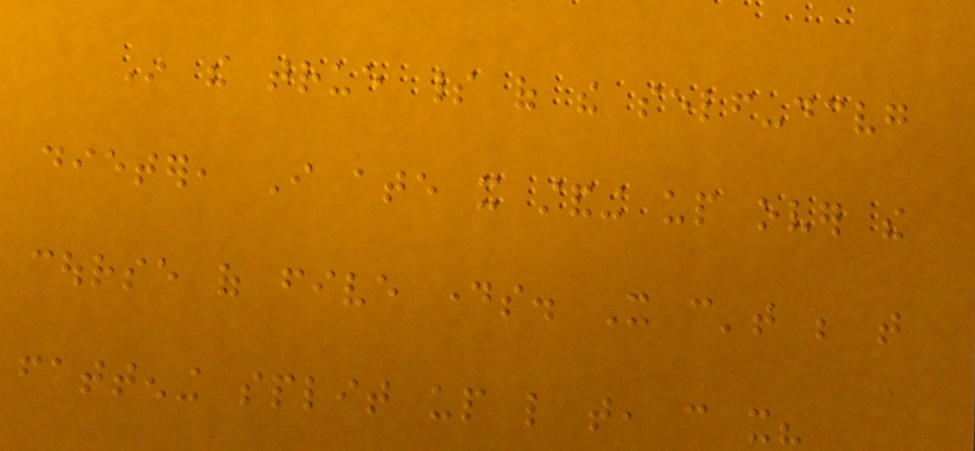In the true spirit of the self-deceiving
dieter, I ate it standing up over the
course of five days. It can't be that
fattening split up like that, can it?
